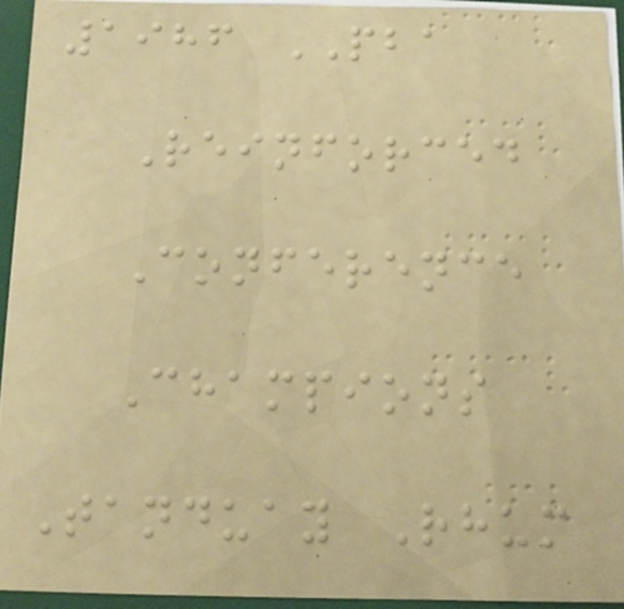1986 PBA
Reinforced
Conference
Champions
Tanduay Rhum
